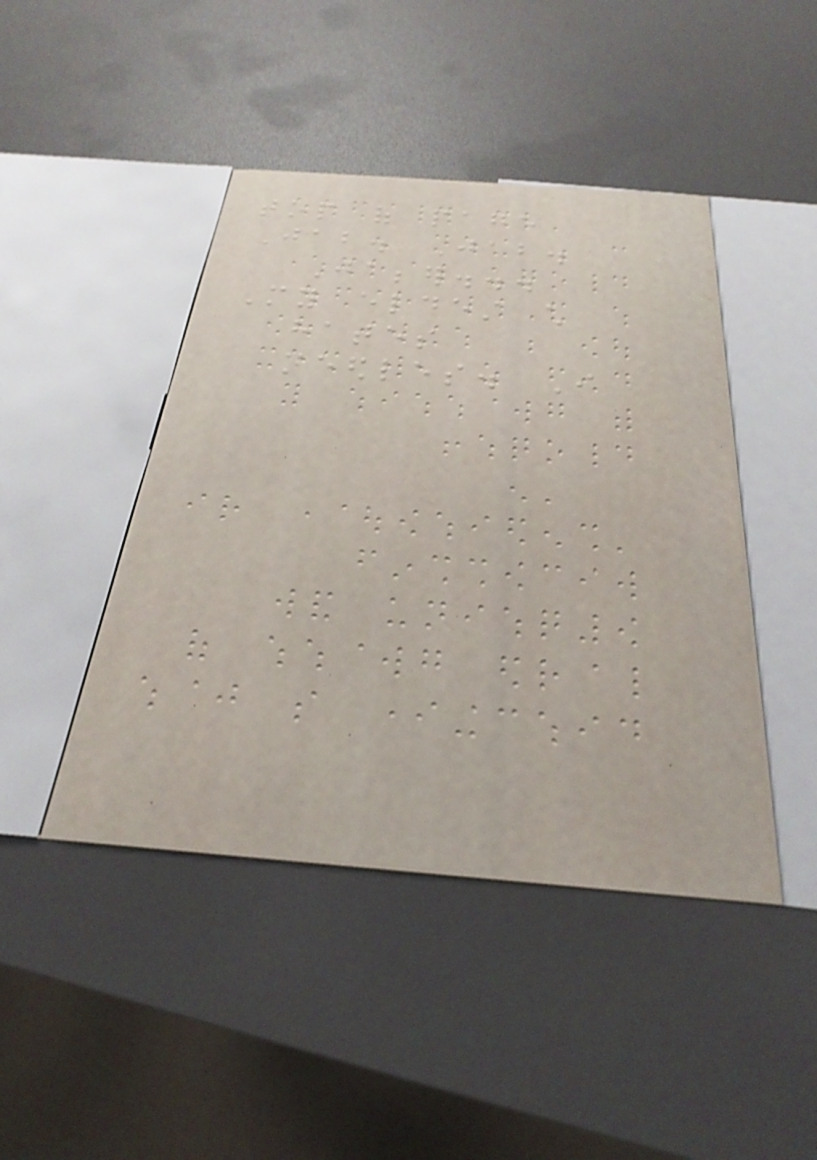top of page
Jab. Jab.
Jabber...
My eldest child
hates
needles. I
